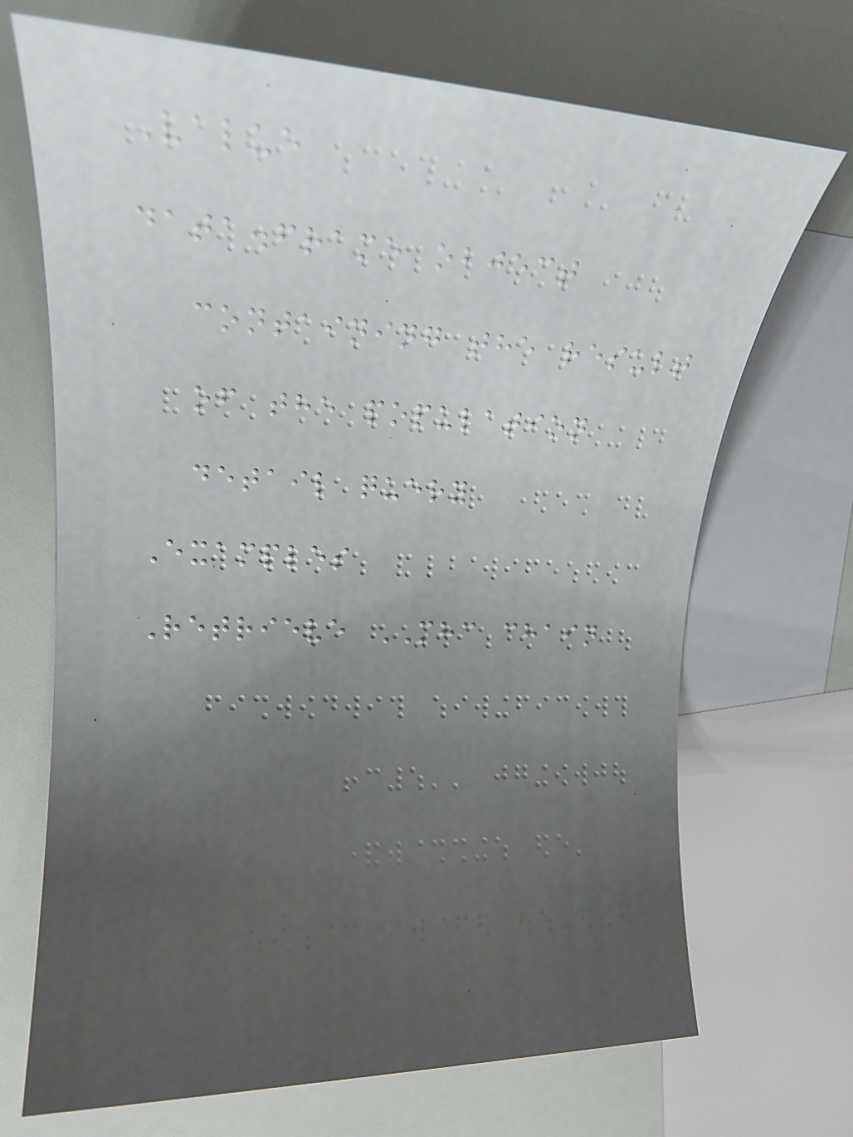Value
data.frame object
containing the result
of the population
detail query
Examples
Retrieve MHC chain
